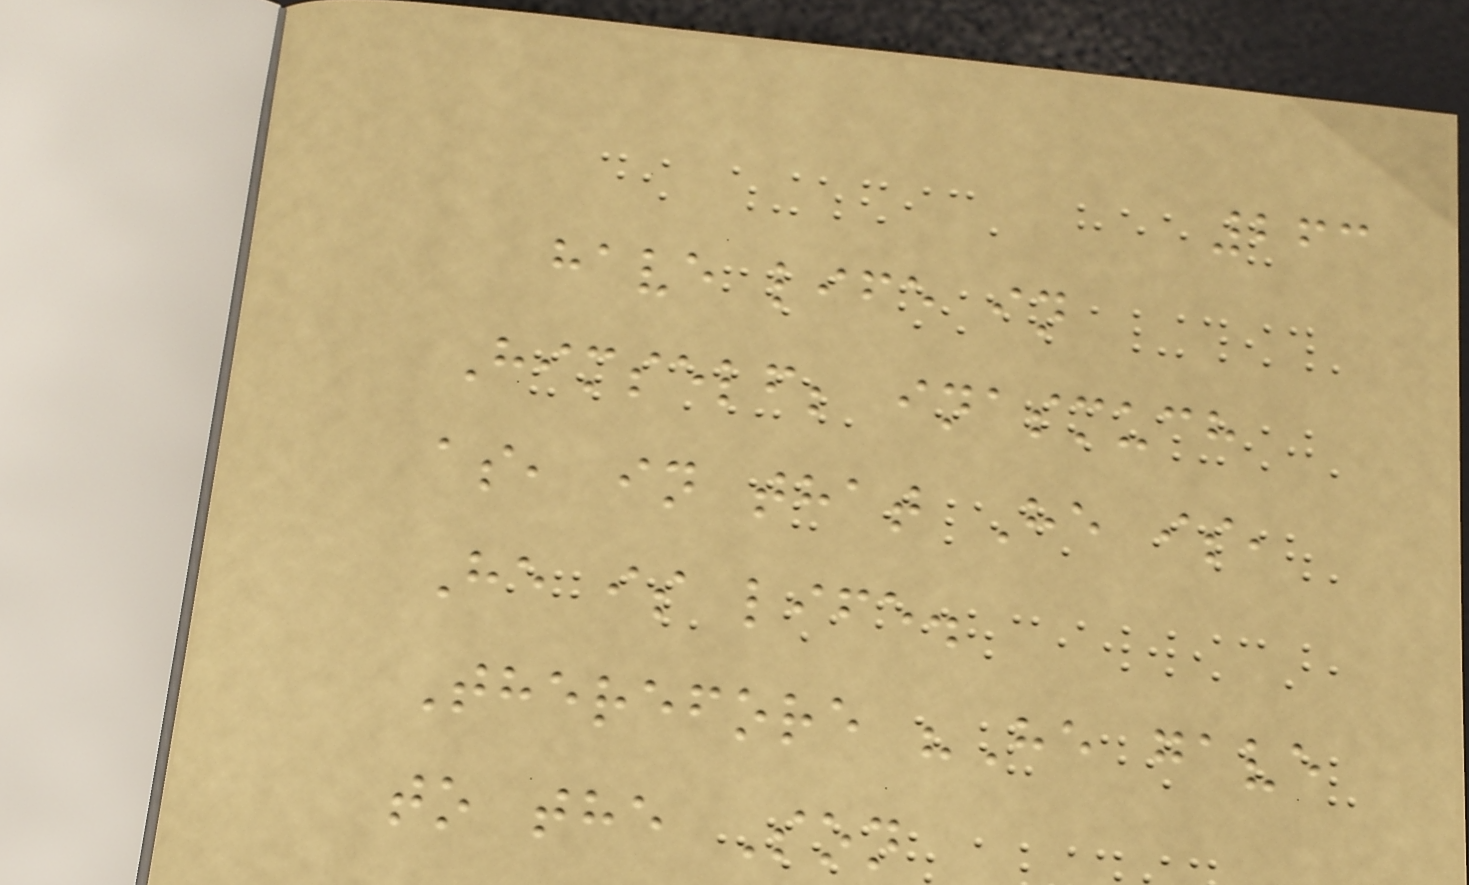263
have life in
Himself; inasmuch
as, in that He is,
He is life.
Therefore "He gave
to the Son
